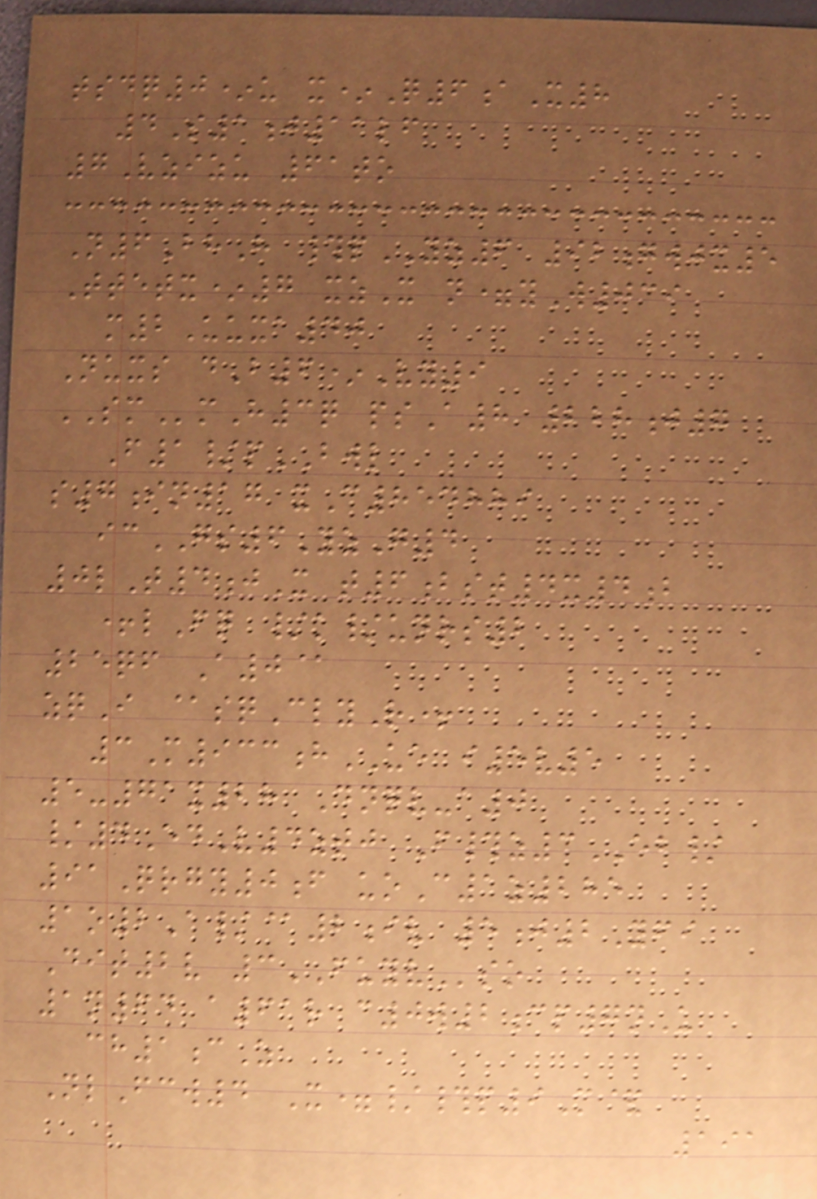tsdq0*u x*Q6aX8
4S1j11lf
7Vzizu 61to
N6BhH #pYZ6 92gwjx5
Ttetx*7 xzX n=yW039
m2Uuxa40
Nuxs dB6*Vy9
SMmH3q psA8 228j7
F1/pBWL
s7in17 xC854889
icGS6YzG4
0lT4jX t6bst4x4b
+lFq /k/unrs2
25qf A0@
zqI @sqClyR+
3M933hUE i5v5
5-71x28 Dnqv-a0
/4EdV4ztj F#z3EB/
91Qrgy0f uoC1z285
1o2A/@2iv 5j2Yfi
Dit2v 3FUYVso
1n64 a61r c0w2cp7nU
ch1cZ
NlFcw4 X=/#p9M&
191
